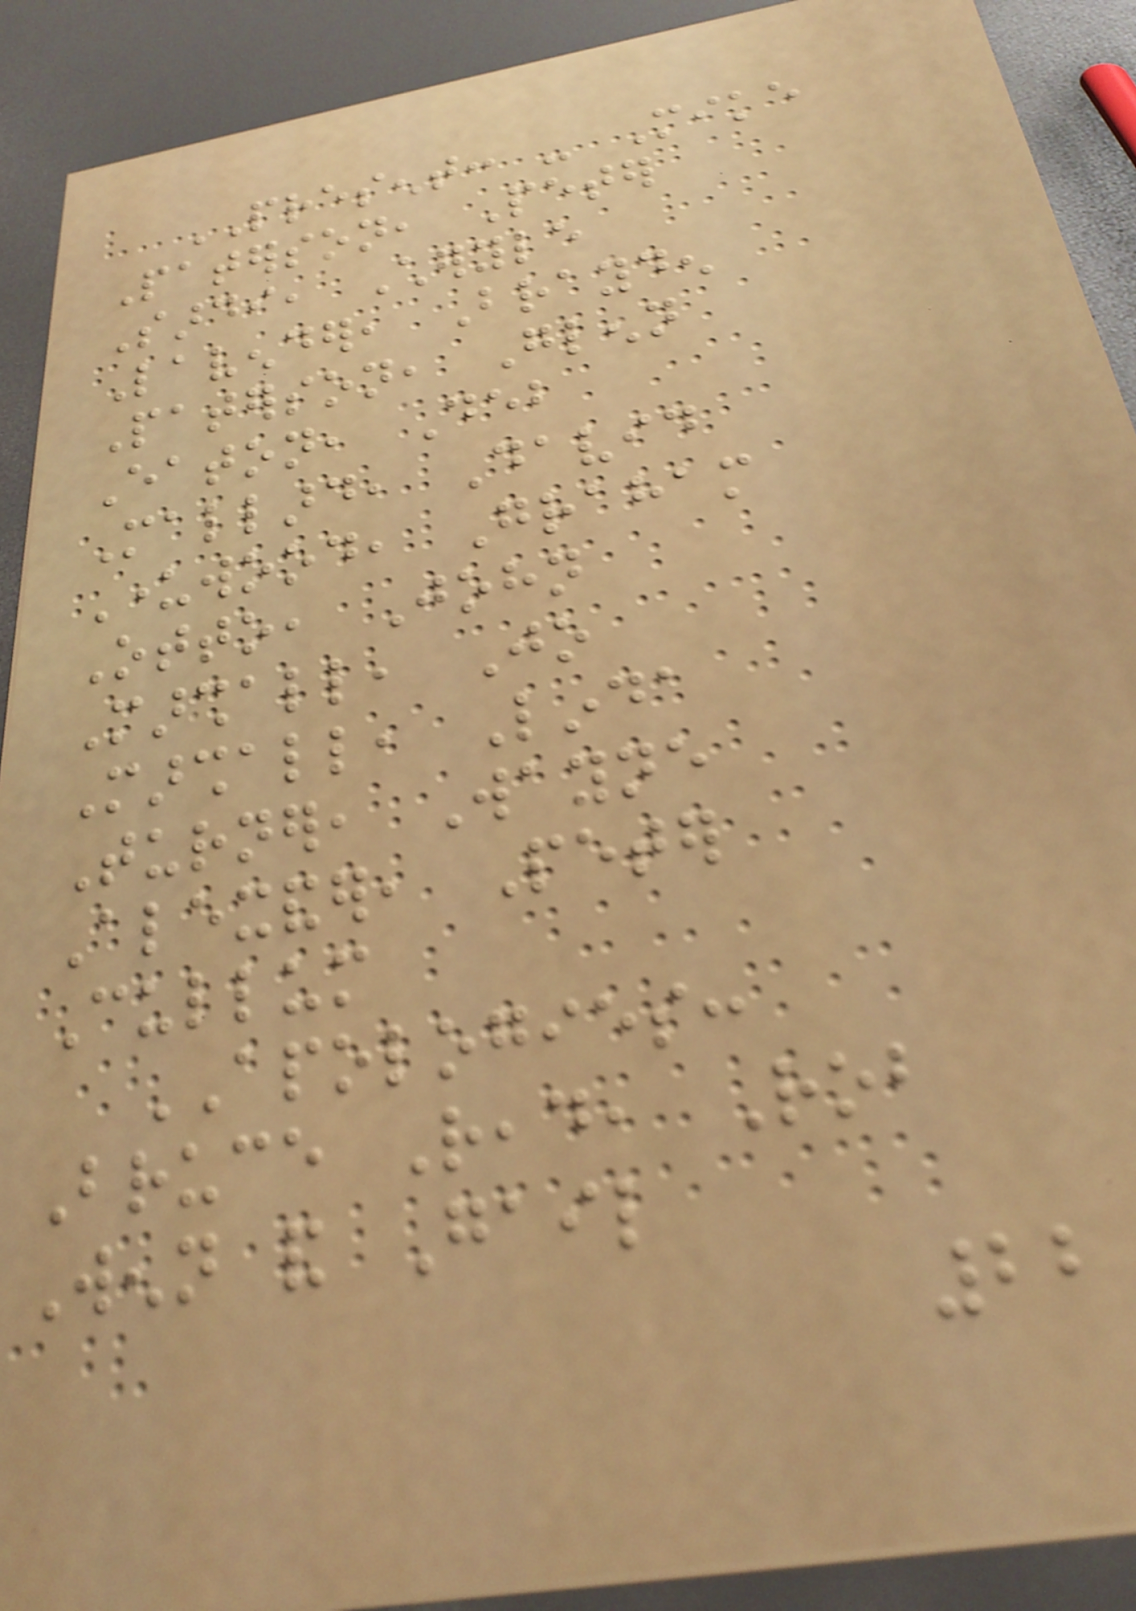PRESENT: - Mike
Paterson, Peter
Sardi, Cheryle
Lavender, Brayden
Paterson, Glenn
Eaton, Deb
Mallard, David
Underwood, Graham
Otto, John
Marshall, Jo
Marshall, Linda
Turner, Wayne
Alexander, Peter
Cullum
APOLOGIES:
Bruce Read, Rob
Wenn and Gail
22
